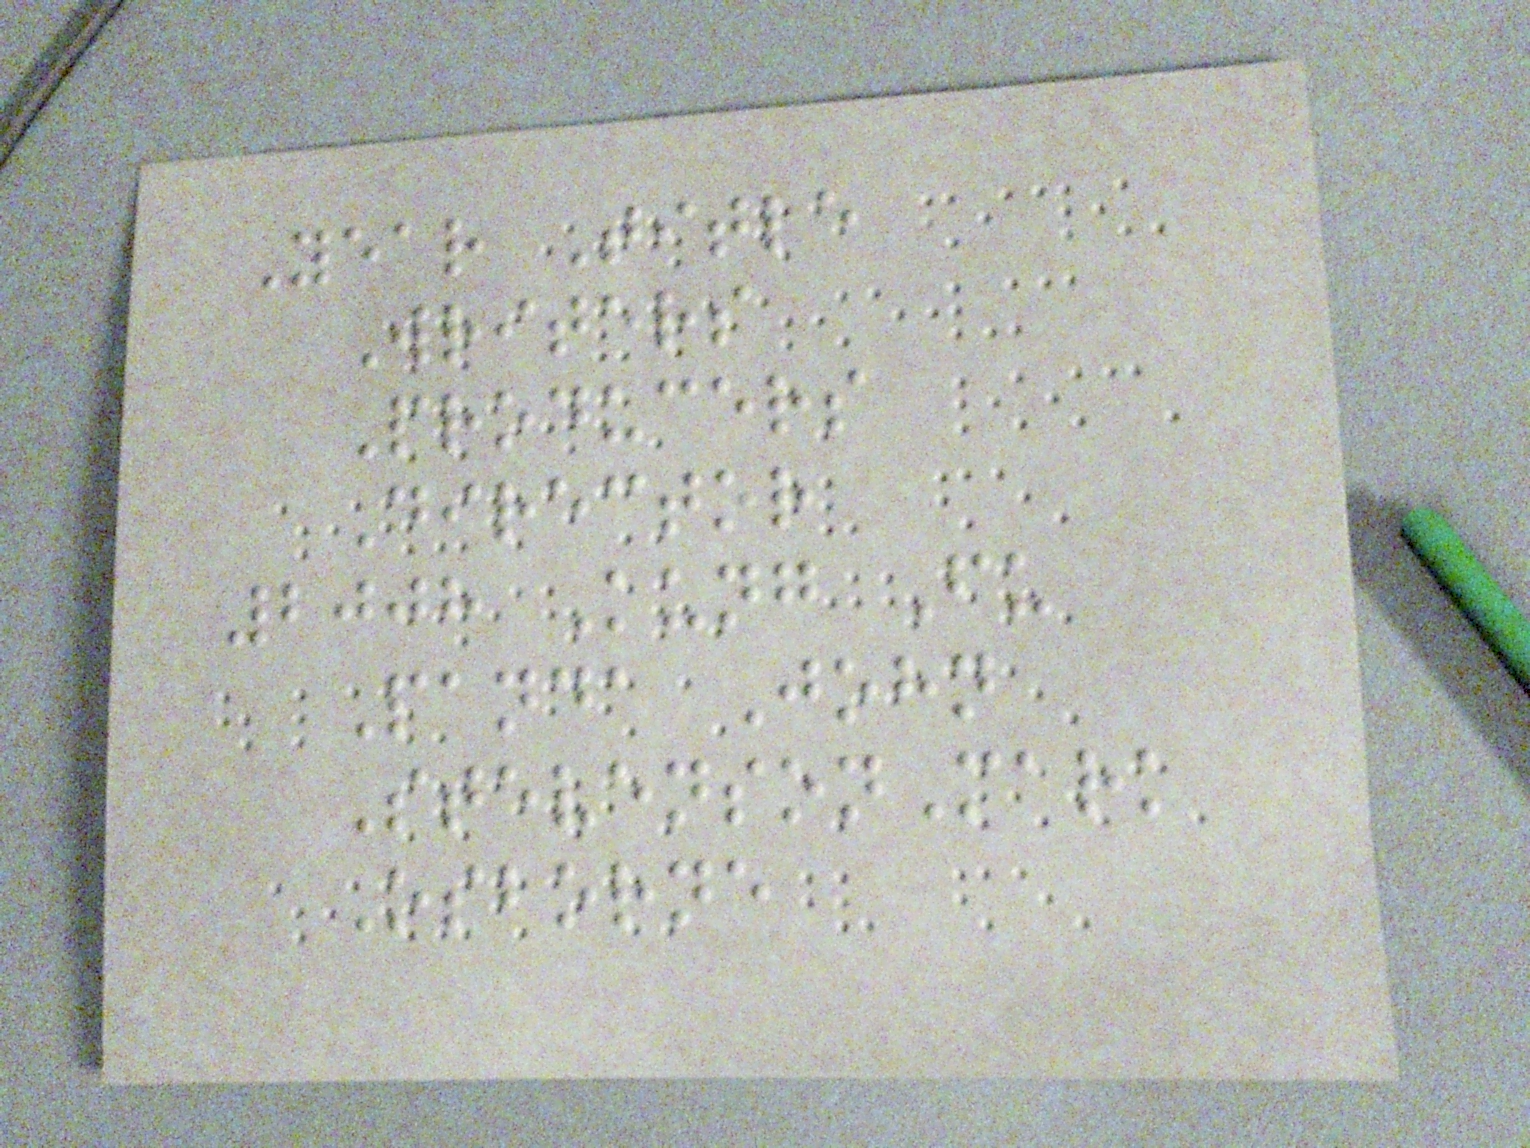Year Title
Writers
Producers
Director
2008 Kung Fu
Panda John
StevensonMark
Osborne
